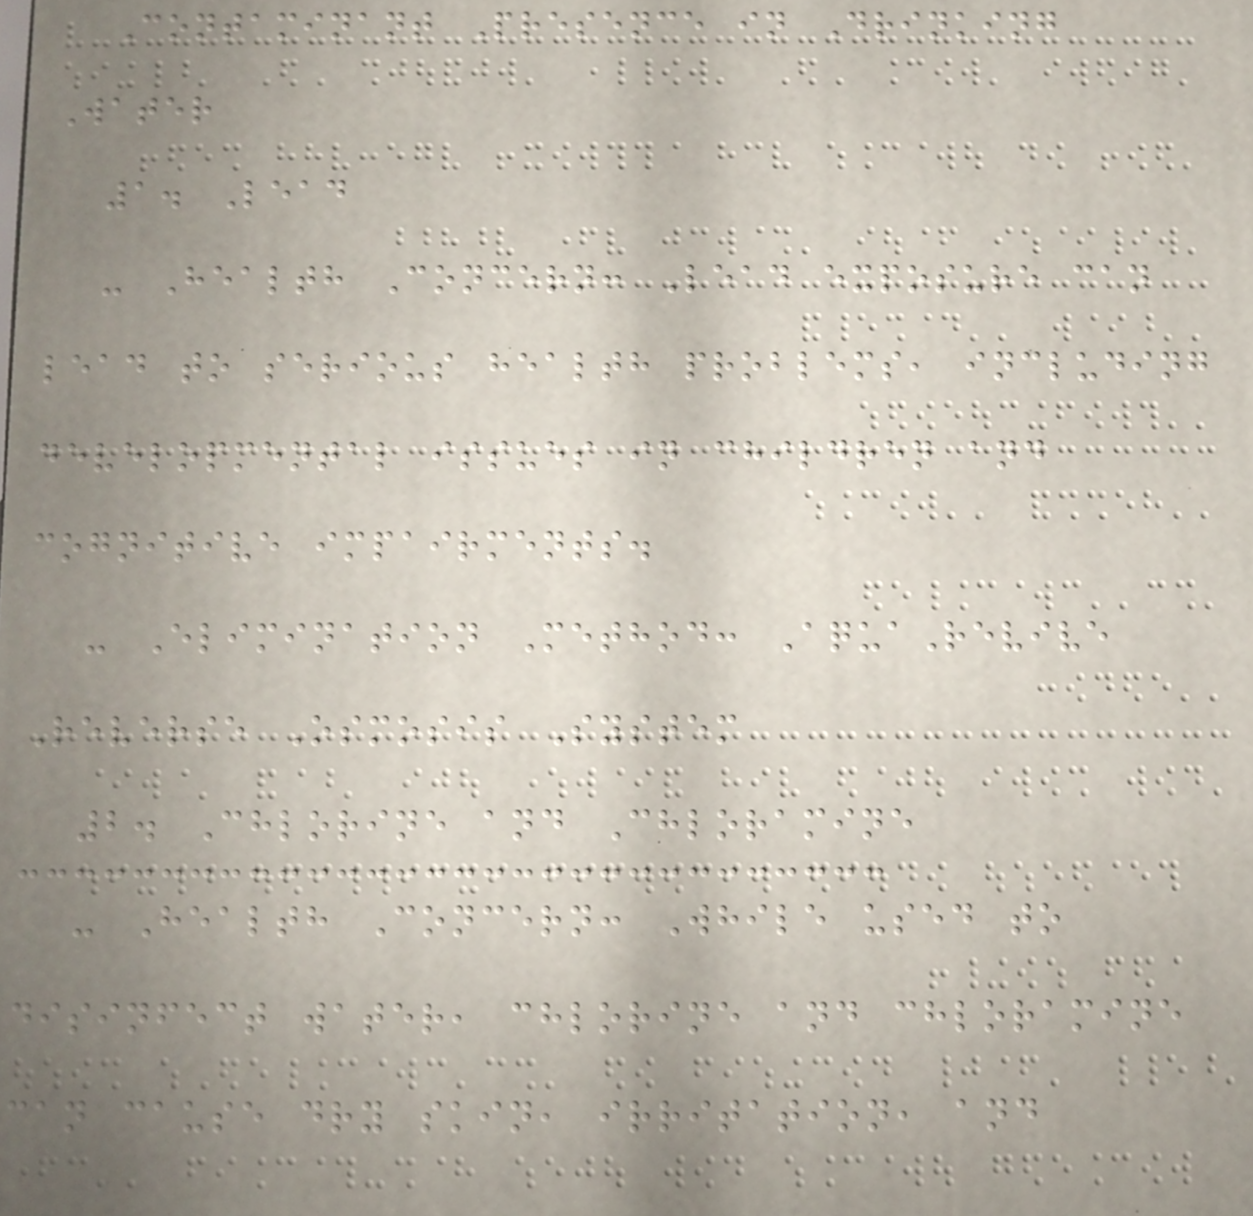Contaminant Presence in Drinking
Water
1. Lead
- Health Concern: Lead exposure can
lead to serious health problems, including
developmental issues in children and
cognitive impairments.
- Elimination Method: AquaRevive
Reverse Osmosis System
2. Chlorine and Chloramine
- Health Concern: While used to
disinfect water, chlorine and chloramine
can cause dry skin, irritation, and
